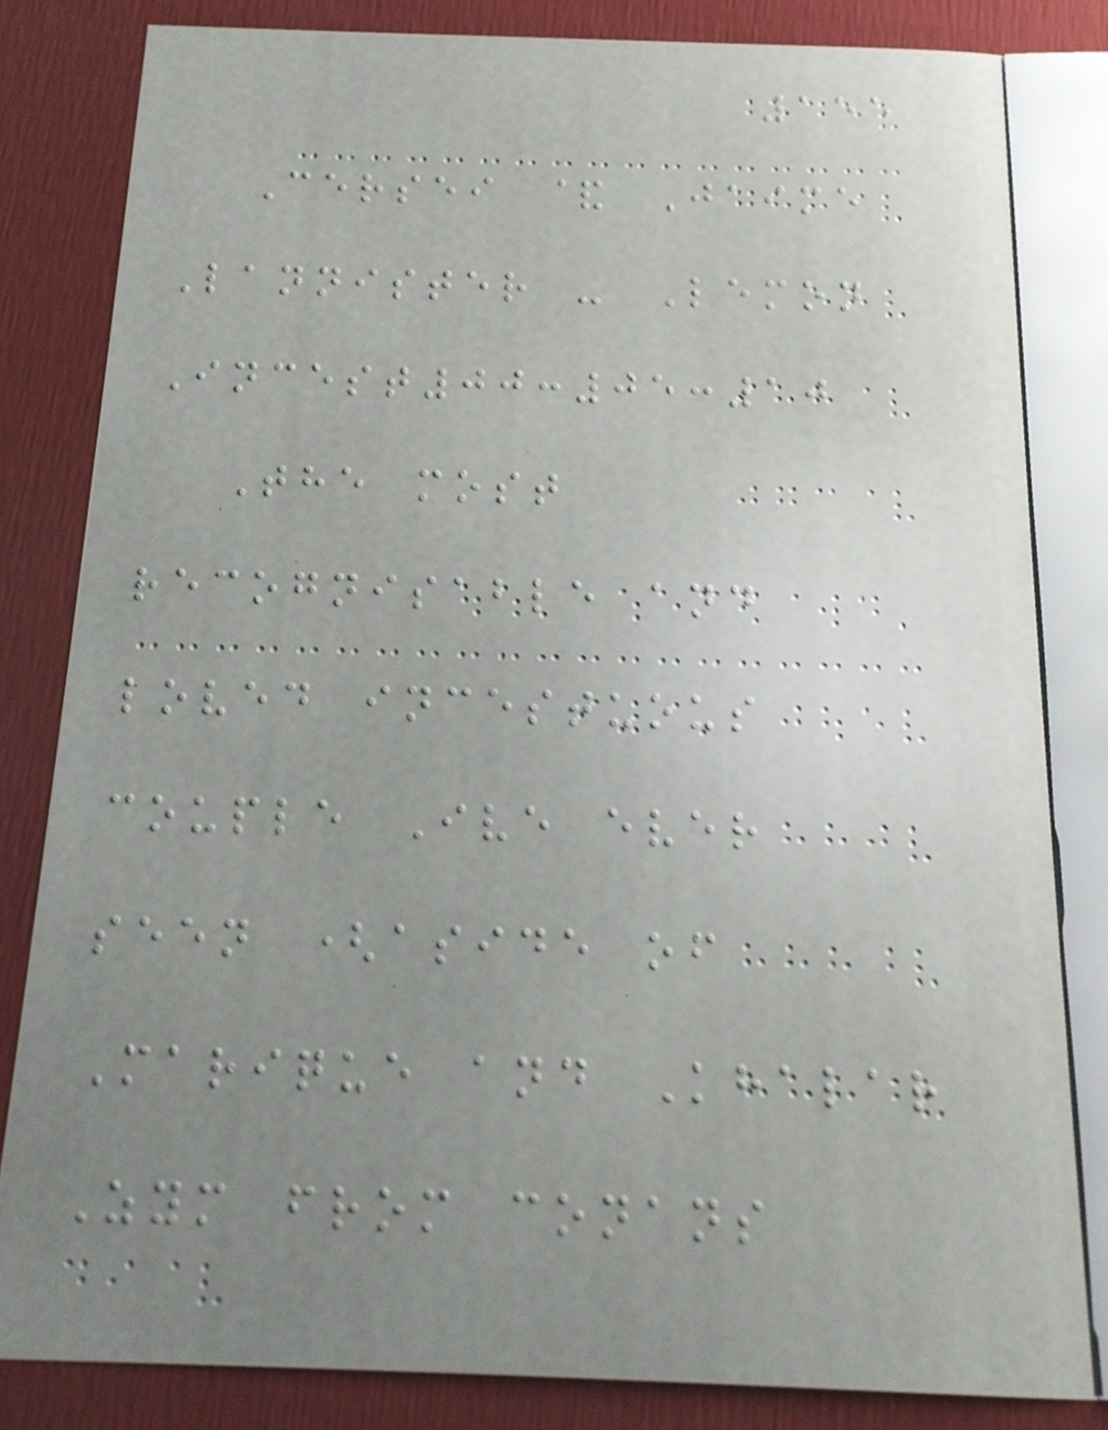155
Cersei & Jaime
Lannister - Lemon
Incest00:05:10
The most
recognisable and
loved incestuous
couple Ive ever
seen (aside of
Marique and Khalar
Zym from conans
